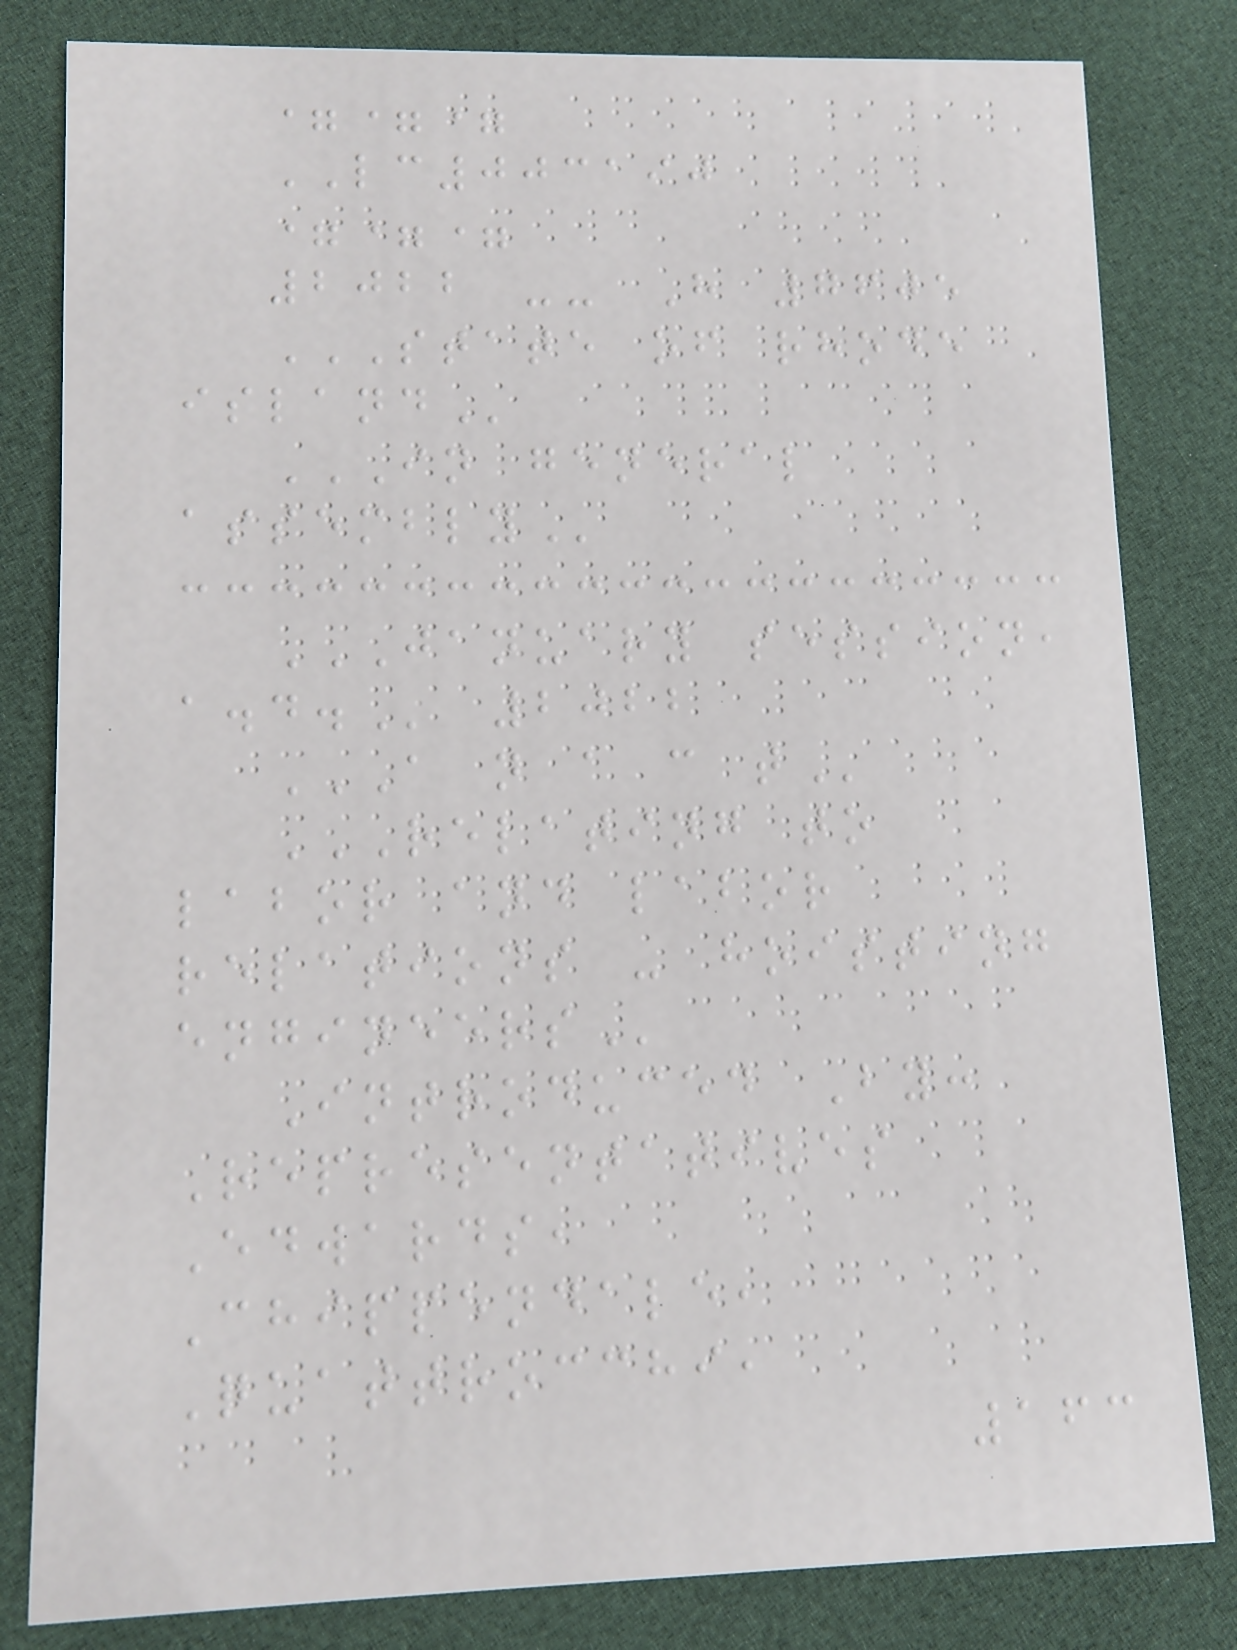===
LC003190
===
2022 -- H 7605
STATE OF RHODE
ISLAND
IN GENERAL
ASSEMBLY
JANUARY SESSION,
A.D. 2022
A N A C T
RELATING TO
LABOR AND LABOR
RELATIONS - HOISTING
ENGINEERS
Introduced By:
Representatives
Edwards,
Chippendale,
Quattrocchi,
163
